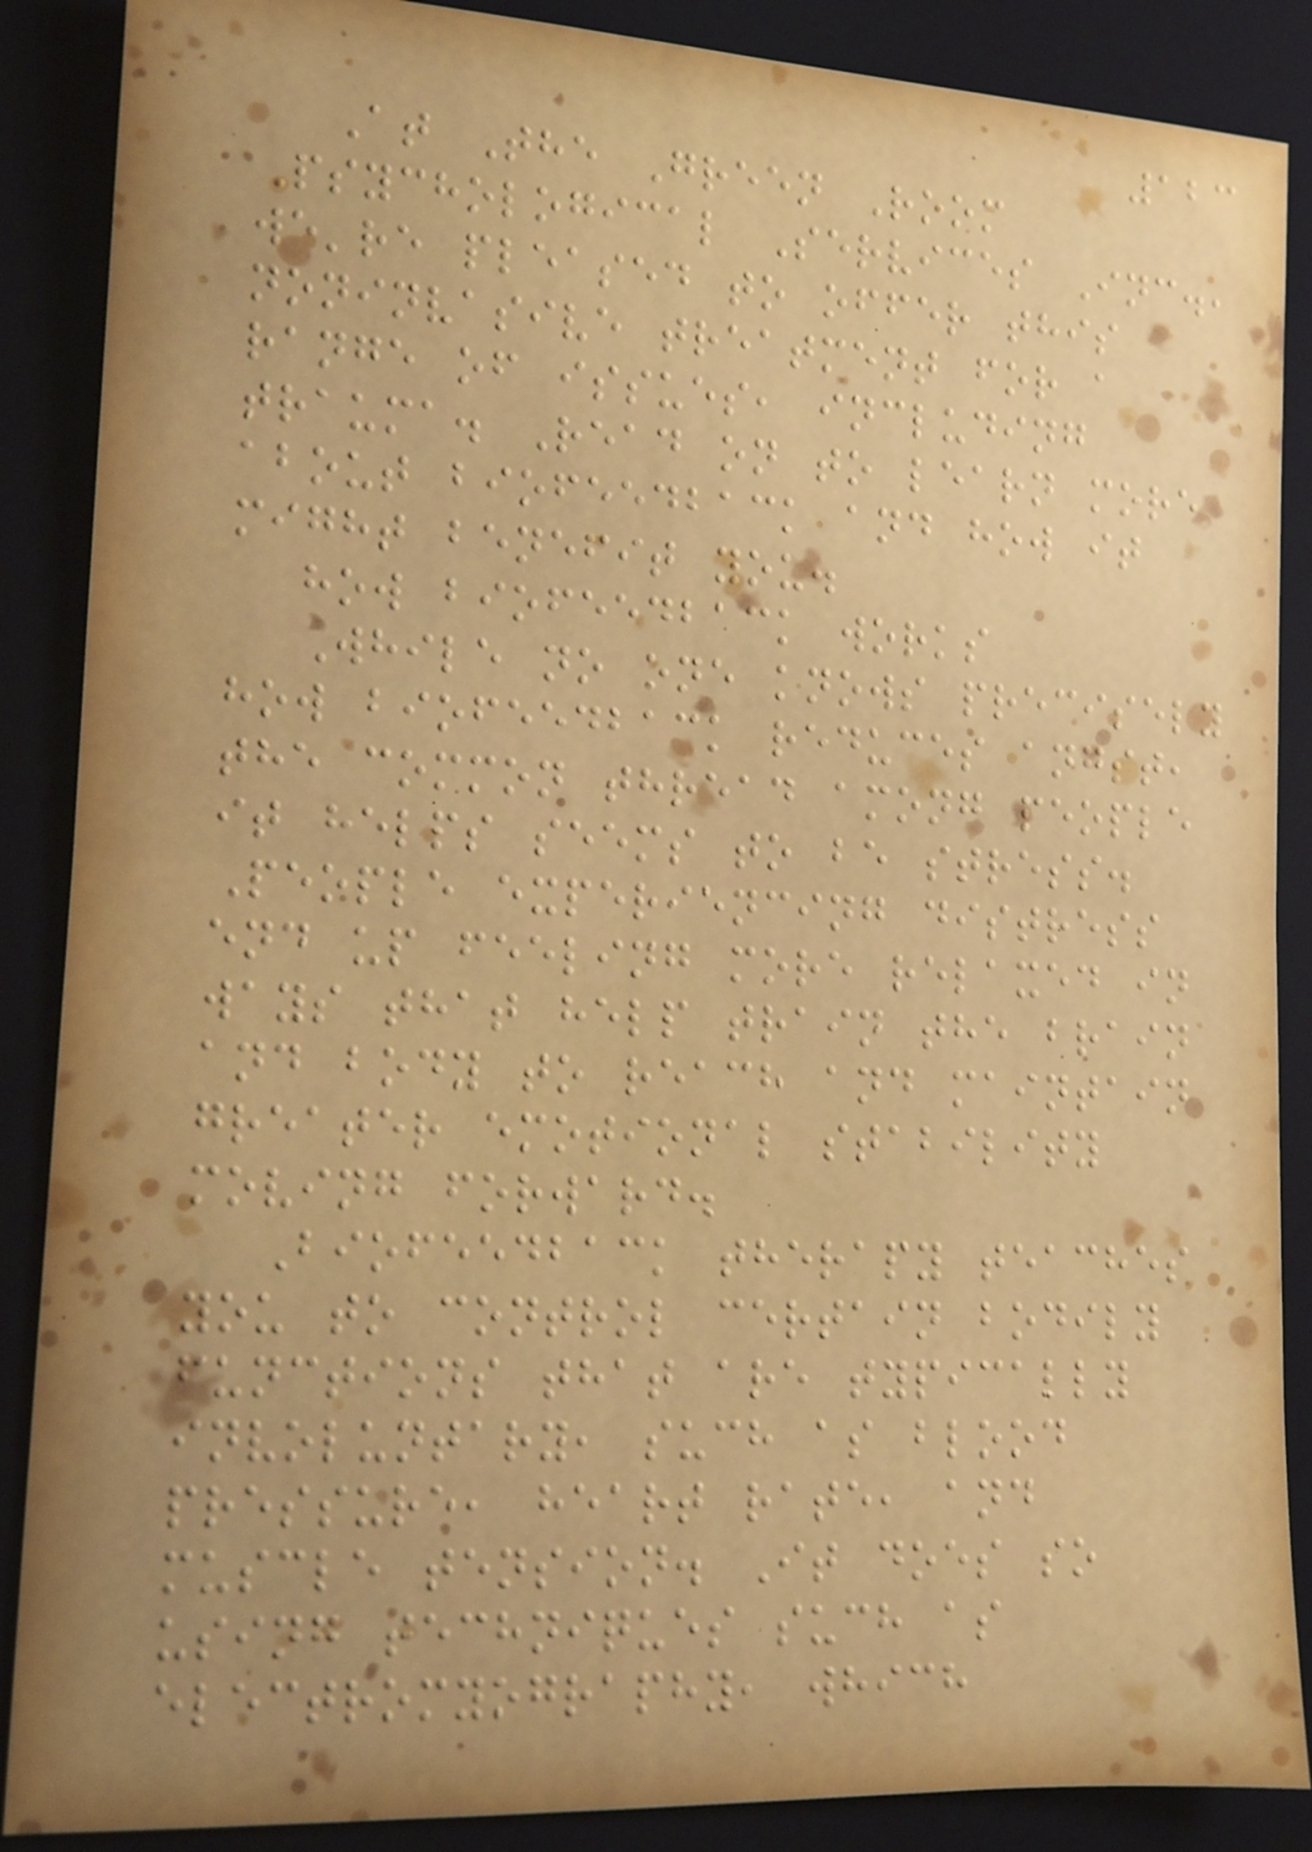123
At The Green Room
Psychological Services Inc.,
we're pleased to offer this
noninvasive treatment for a
range of issues, including
trauma. Read on to learn more
about biofeedback and how it
might benefit you.
how biofeedback works
While no one knows precisely
how biofeedback reduces angst,
the common thread among people
it helps seems to be stress.
People experiencing distress
end up feeling more relaxed in
ways that help train the brain
and body to reach and maintain
greater emotional stability
moving forward.
Biofeedback therapy teaches
you to control certain bodily
functions that are typically
involuntary, such as blood
pressure, heart rate, and
muscle tension. It does so
using techniques such as
electromyography, which
